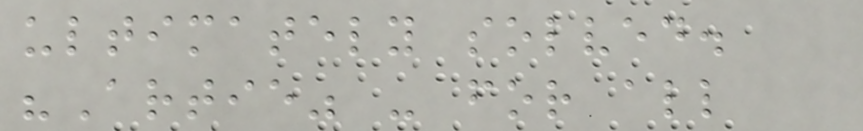ultimately solved.
"Artie" - for all
